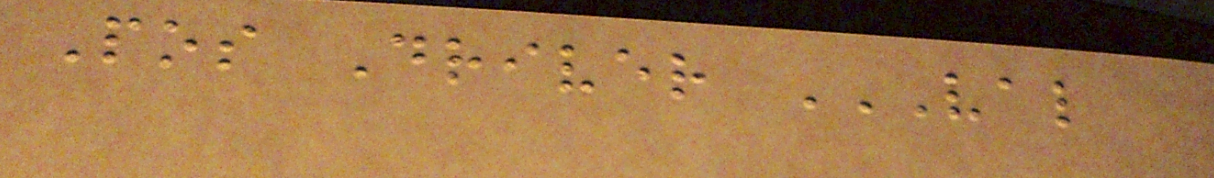Pos Driver VAL
